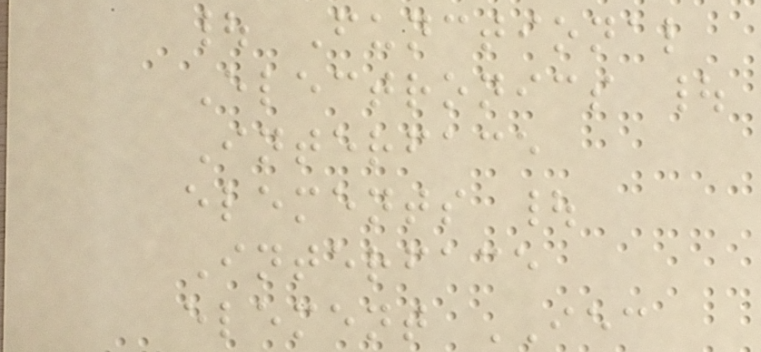| Functional
Electronics |
Interface
elements |
Interface
element IEC
